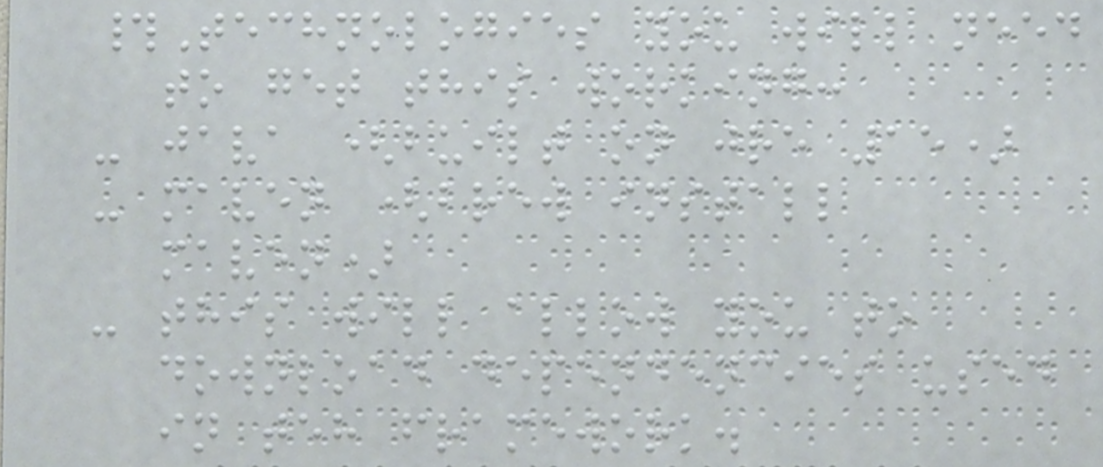#Technologies you will need
to get this working:
- java (built on jre 15)
- maven (brew install
maven)
- this will allow you to
download dependencies used
in teh framework.
